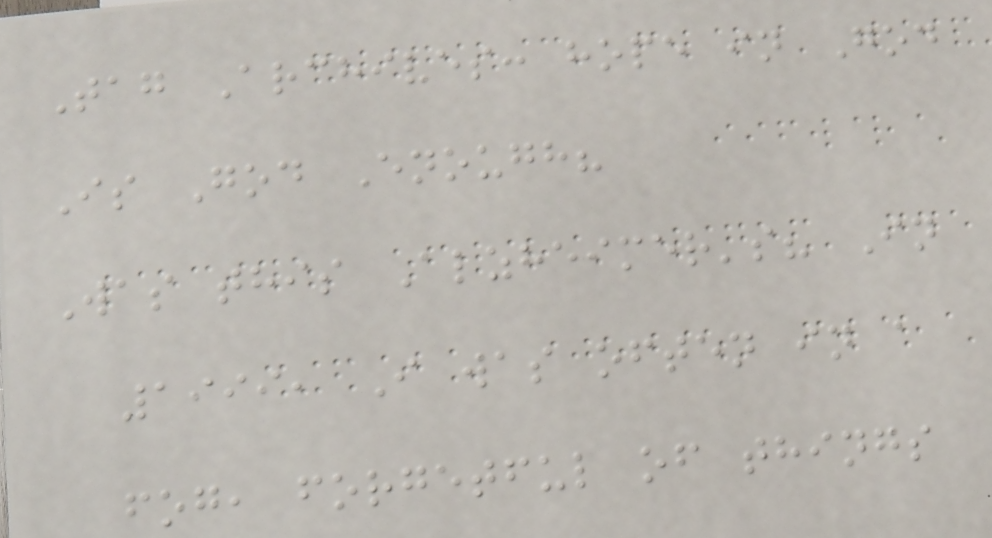Tag Archives: hope in God
Is God Enough?
Was this Alzheimer's? In
1999, I was often in a
fog, forgetful of things
